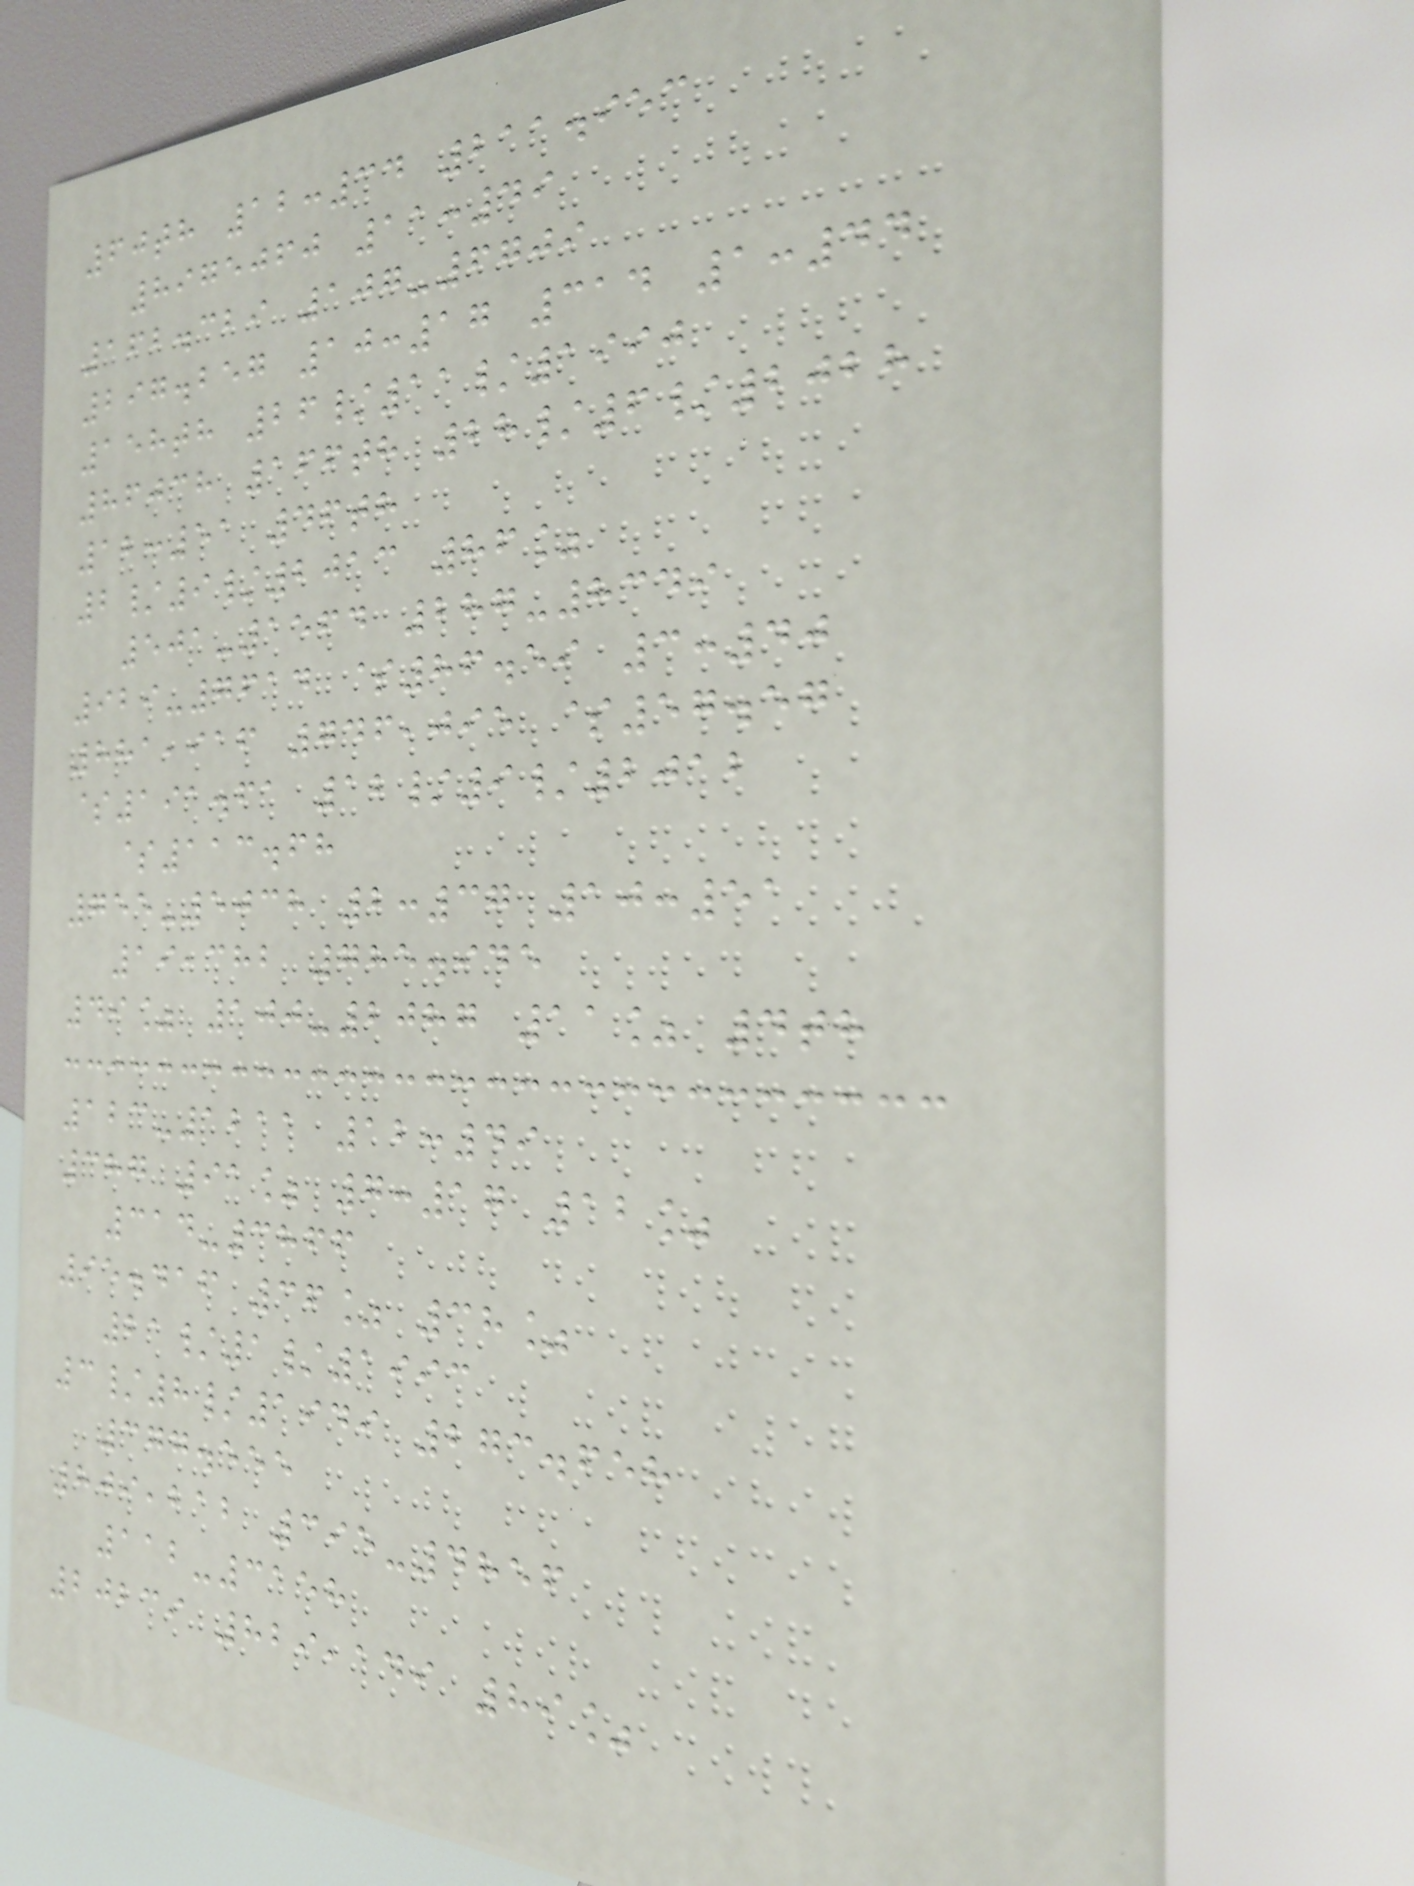60th 12:34 211.953
8975060 11:49
162.329 107-6709
297.257 10:17 314 1:44
158th 26/11/1990
86038 166th 28/6/2028
12:51 46th
2/9/2013 86%
501-1564 287-8349
929-7614 $86.59 3:40
881,916 746,095 $57.57
$191.61 12/9/2012
$113.68
755-5038 2:37 10:51
19,382 785.945
49% 100-2087 11% 4th
123-1211 12:49
387 91% 7:17 12%
314-3866
95.416 36% 38%
21/1/1993
3/8/1949 273.658
377.555
809,212 395-4856
112-3158
20239 829,149 89%
